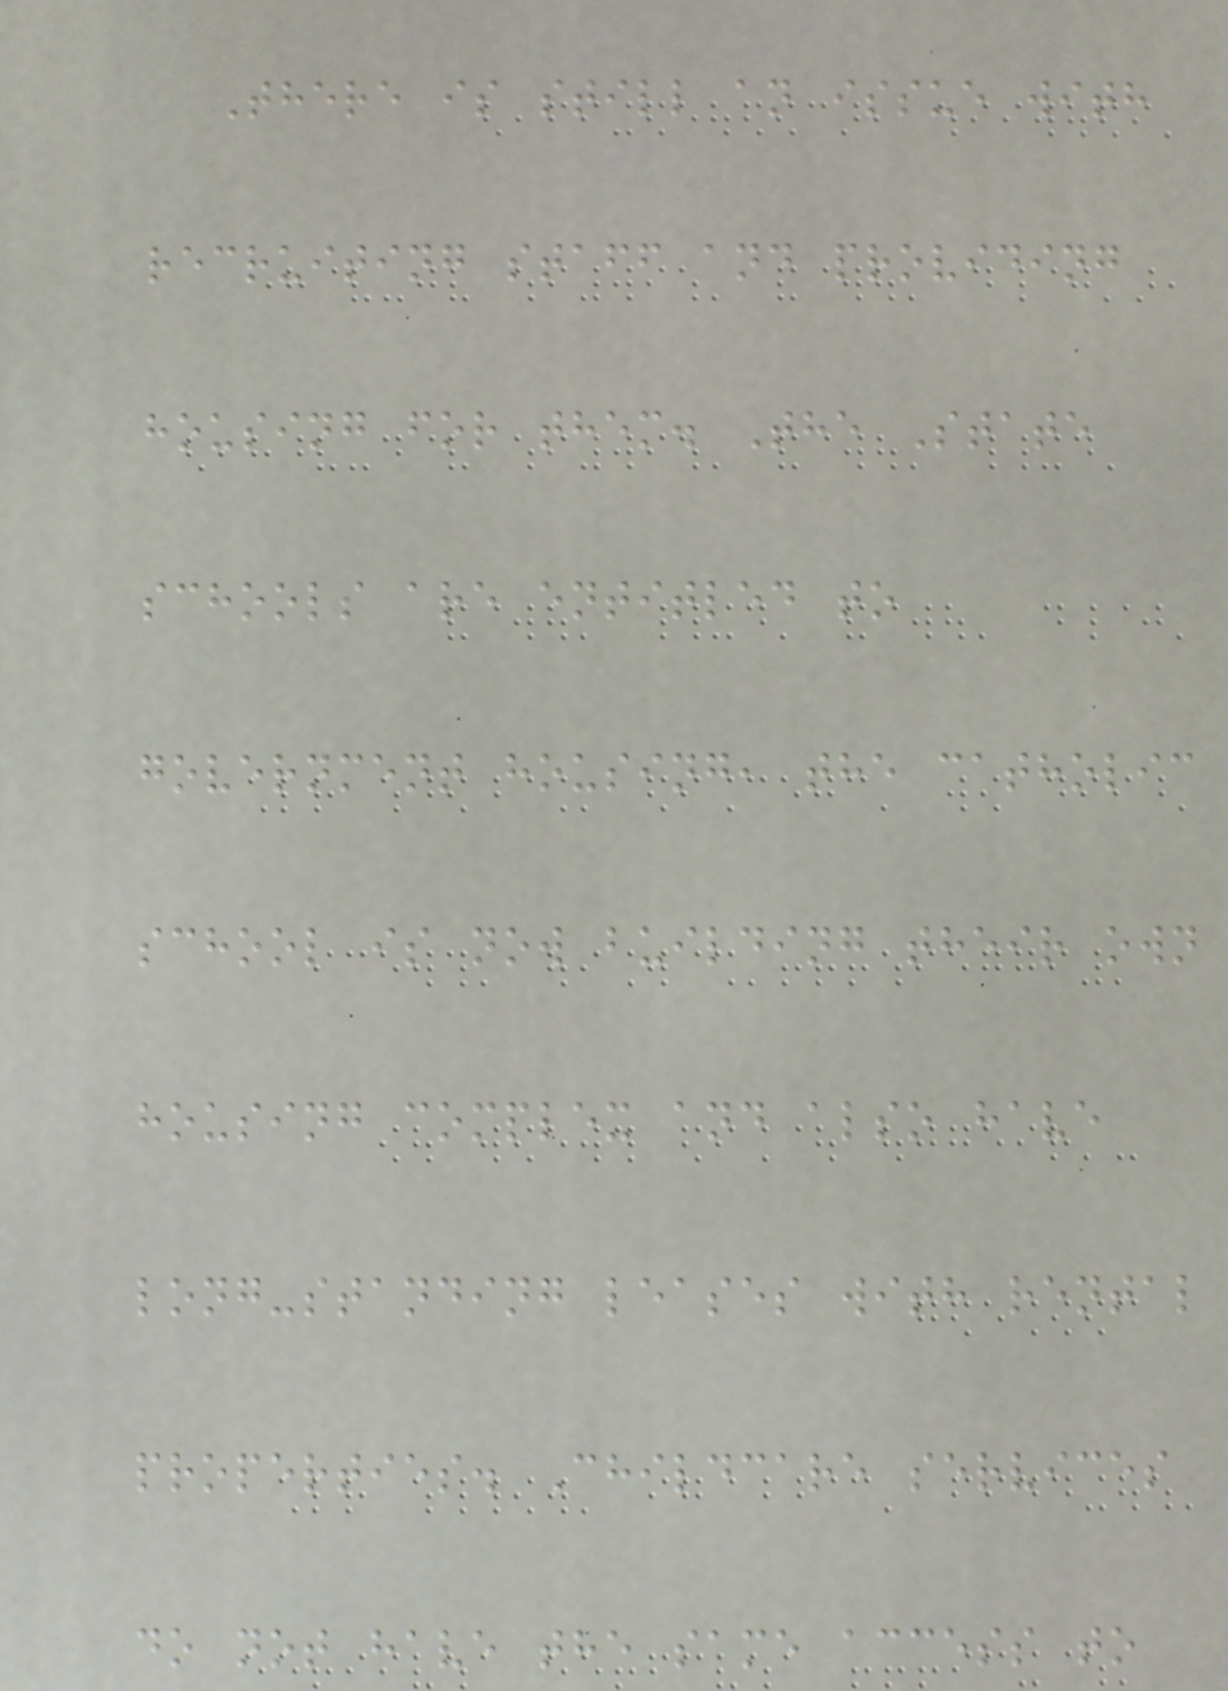There is still an issue with
recruiting staff and providing
housing for them. The State
schools are entitled to
government housing, the catholic
school is now building their own
housing complex and also have
long-standing leases with rental
properties. Childcare services
do not have the same access to
